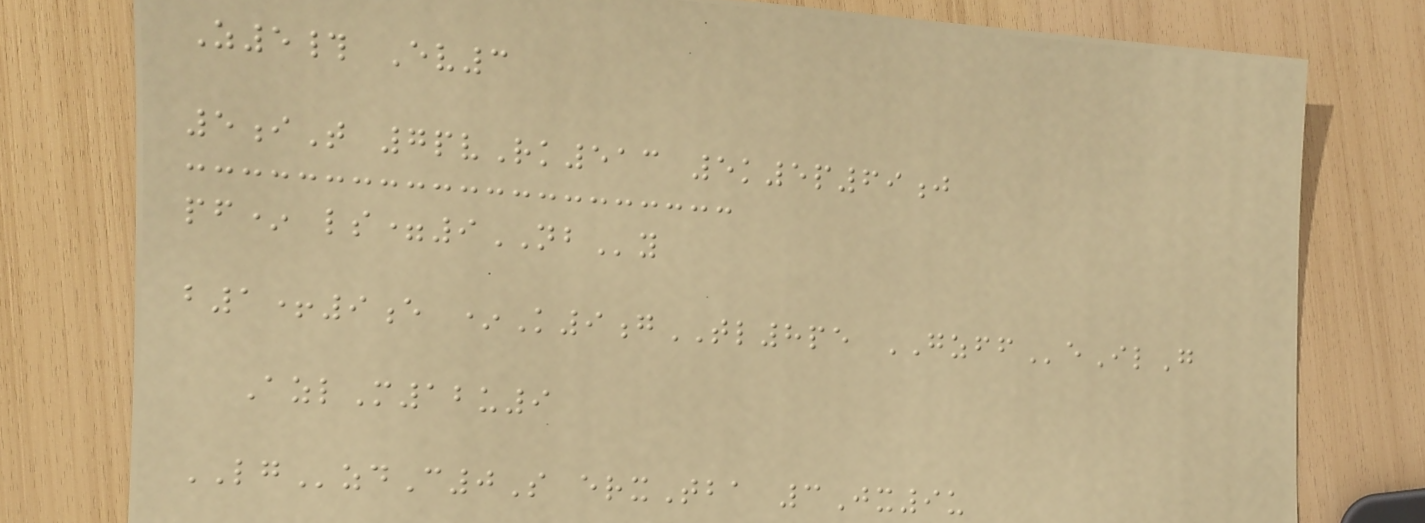Z5# Ev3
5iT 7pvRk513 5k5p69j
pf* ls=9NBy
b1+9e *K9gTL8pe GZFFeIlG
AzlM12u9
LGzdC0S erxTba 3Jx9u
